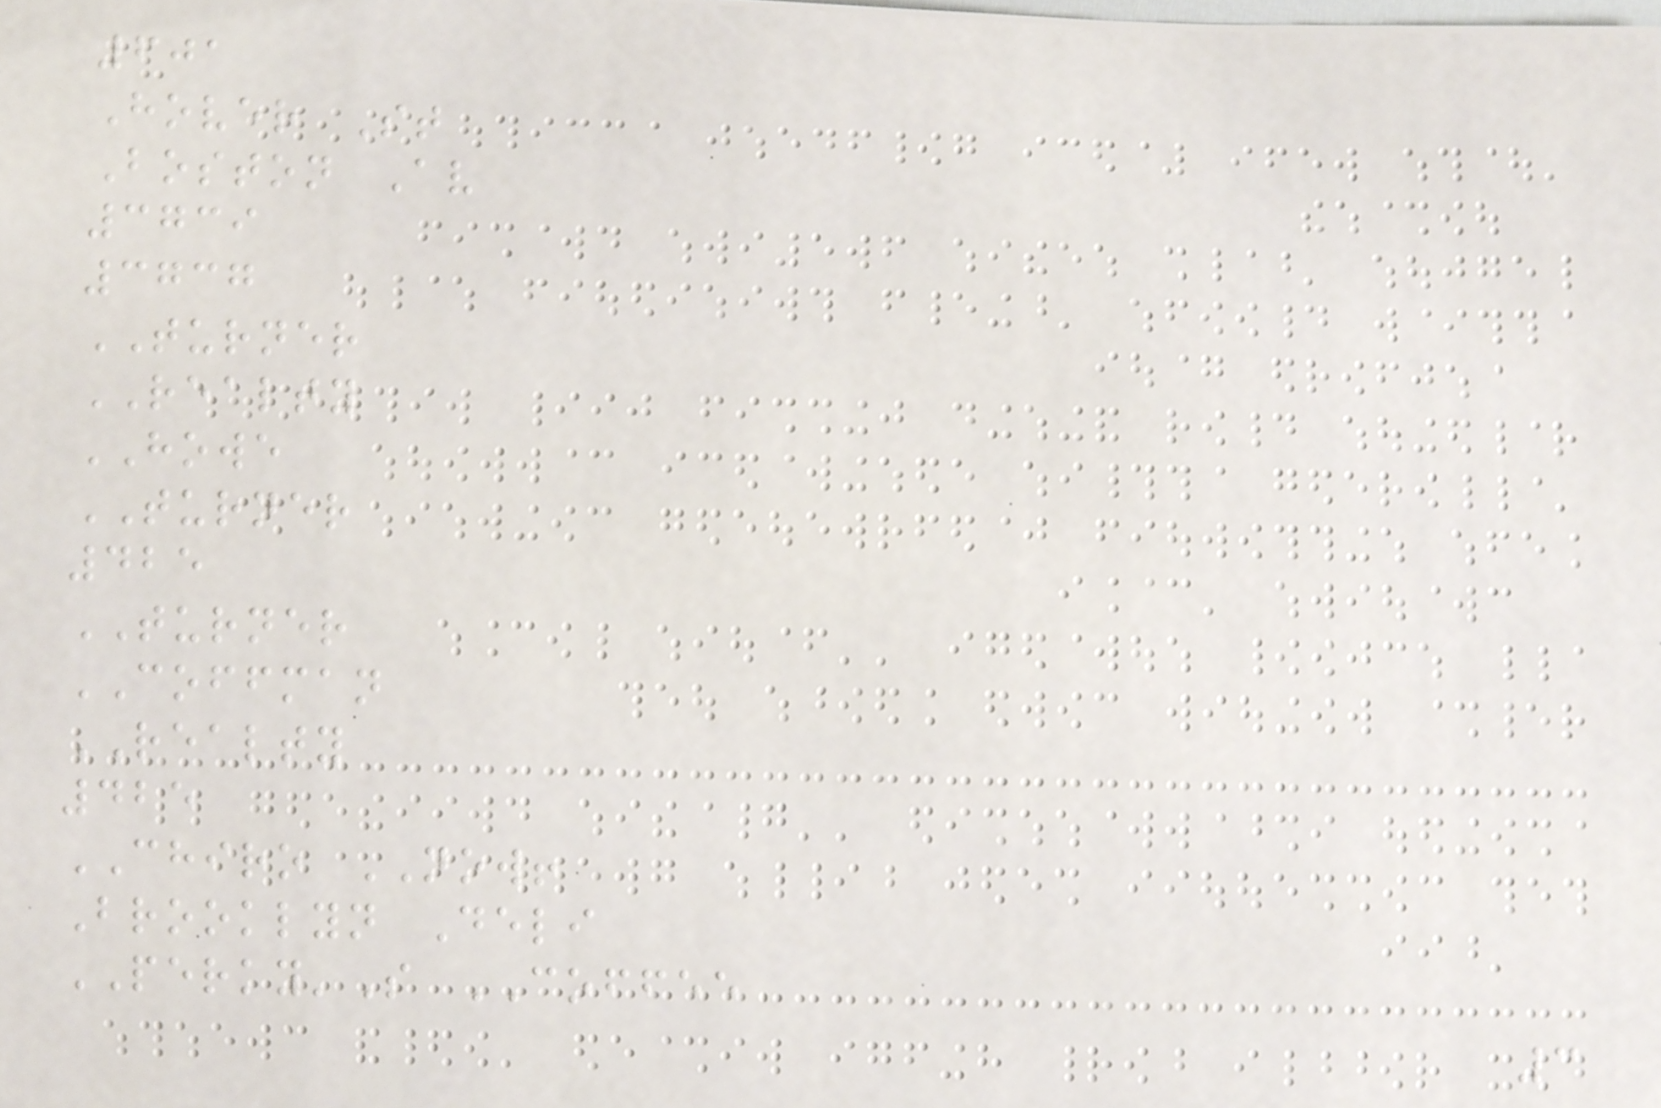601
Hover St
Boston Av
3739
3737
TURNER
REALTY
HOWE
TURNER
425
TURNER
COFFMAN
REALTY
425
CHIRO NOW!
Brooklyn Deli
PERKY'S COFFEE
3
